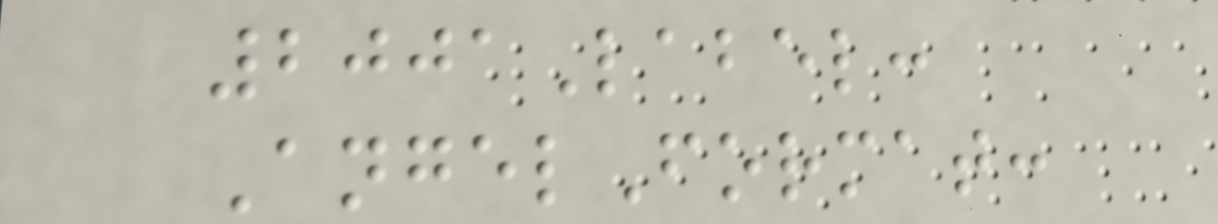2001Label:
AngelFormat:
